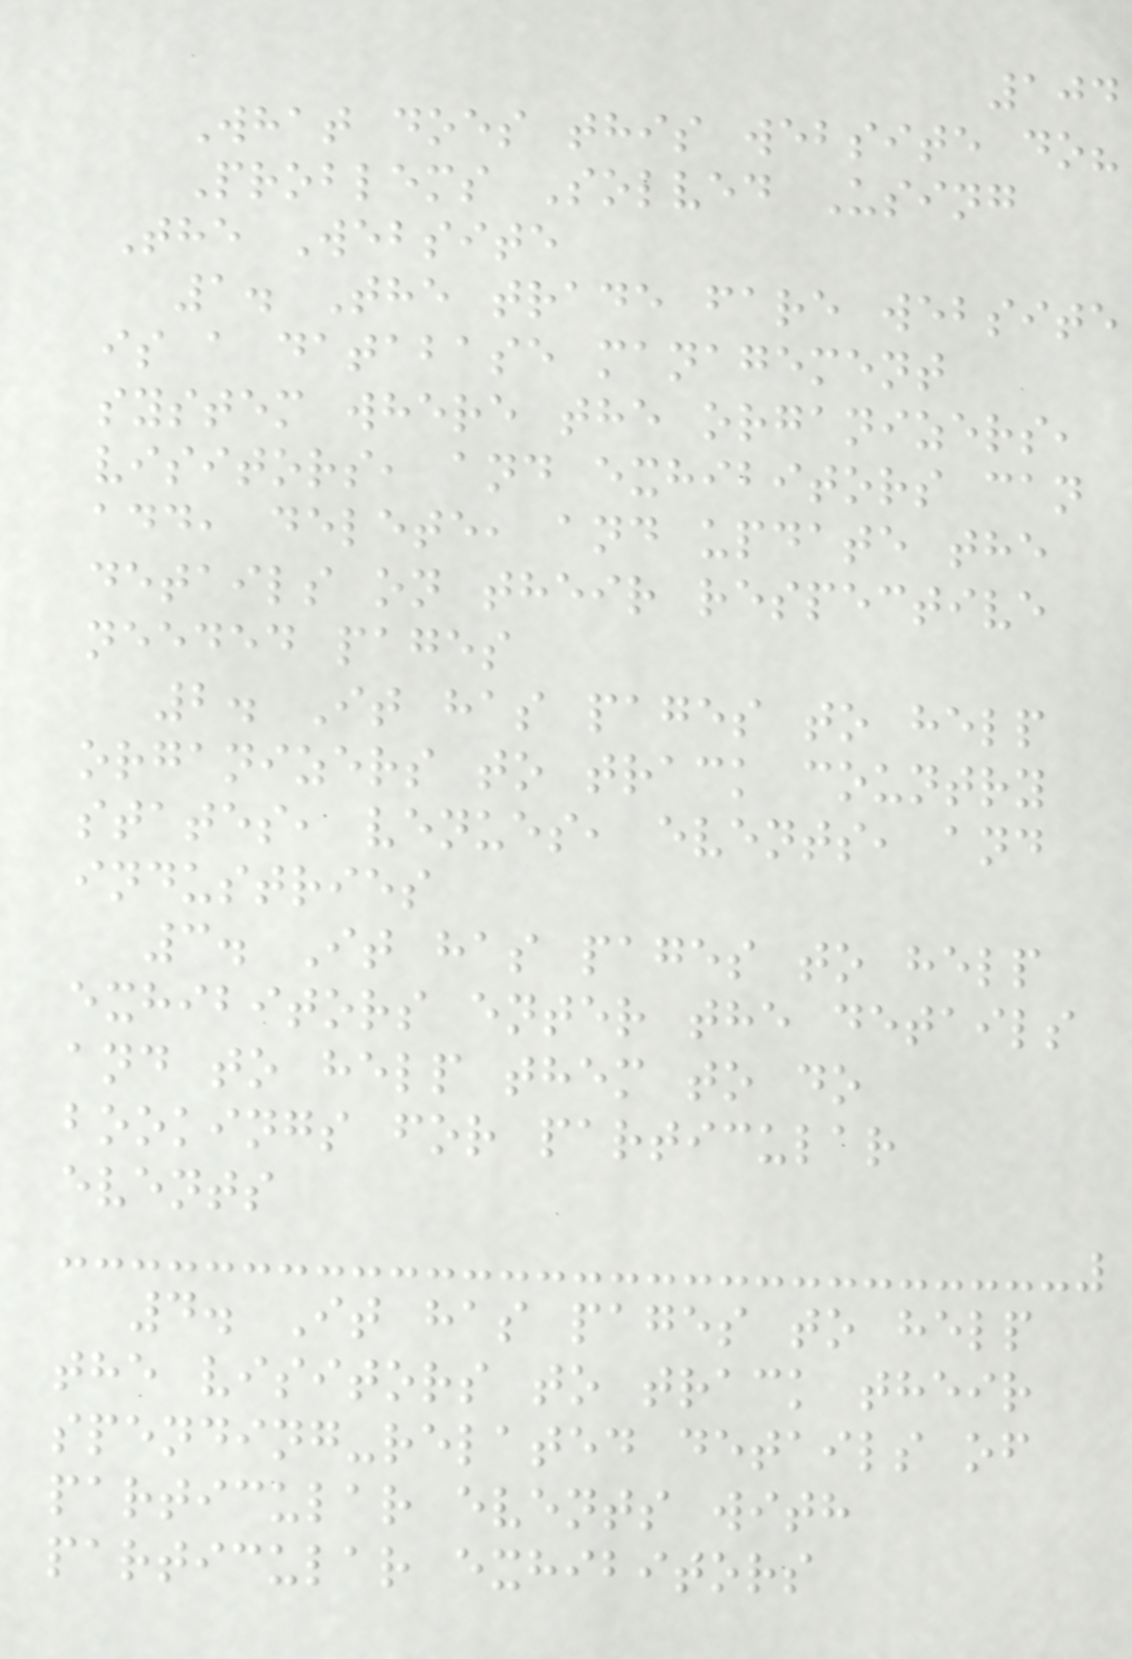104
What does this website do?
Problems Solved Using
The Website
1. The trade fare website
is a database management
system where the organizers,
visitors, and exhibitors can
add, delete, and update the
details on their respective
needed pages
2. It has pages to help
organizers to track country
states, venues, events, and
industries
3. It has pages to help
exhibitors enter the details
and to help them to do
bookings for particular
events
4. It has pages to help
the visitors to track their
spending-related details of
particular events with
particular exhibitors
